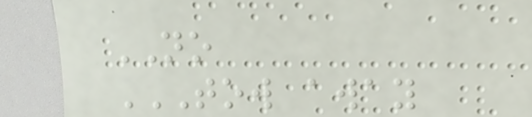NO
TOW AWAY
